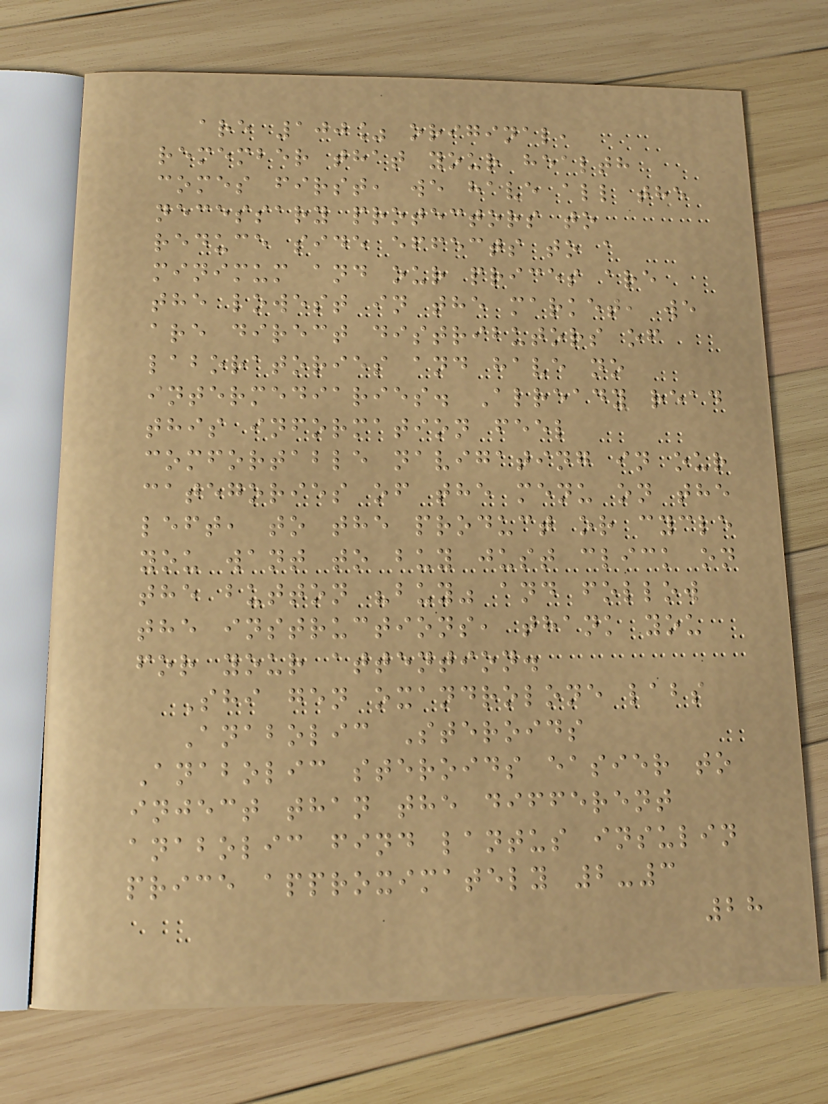are 100% original,
remember that your health
comes first, we have all the
necessary protectors to
reduce side effects to a
minimum and our prices are
the lowest in the market, we
are direct distributors of
laboratories and have no
intermediaries. Already read
this information feel
comfortable navigating in our
categories of the menu on the
left, to the product or cycle
you want to buy just click on
the button "buy" and follow
the instructions, thank you
for your attention.
Shi gen oxandrolone labs
Anabolic Steroids
Anabolic steroids easier to
inject than the different
anabolic find lantus insulin
price approximately 2-3
28
